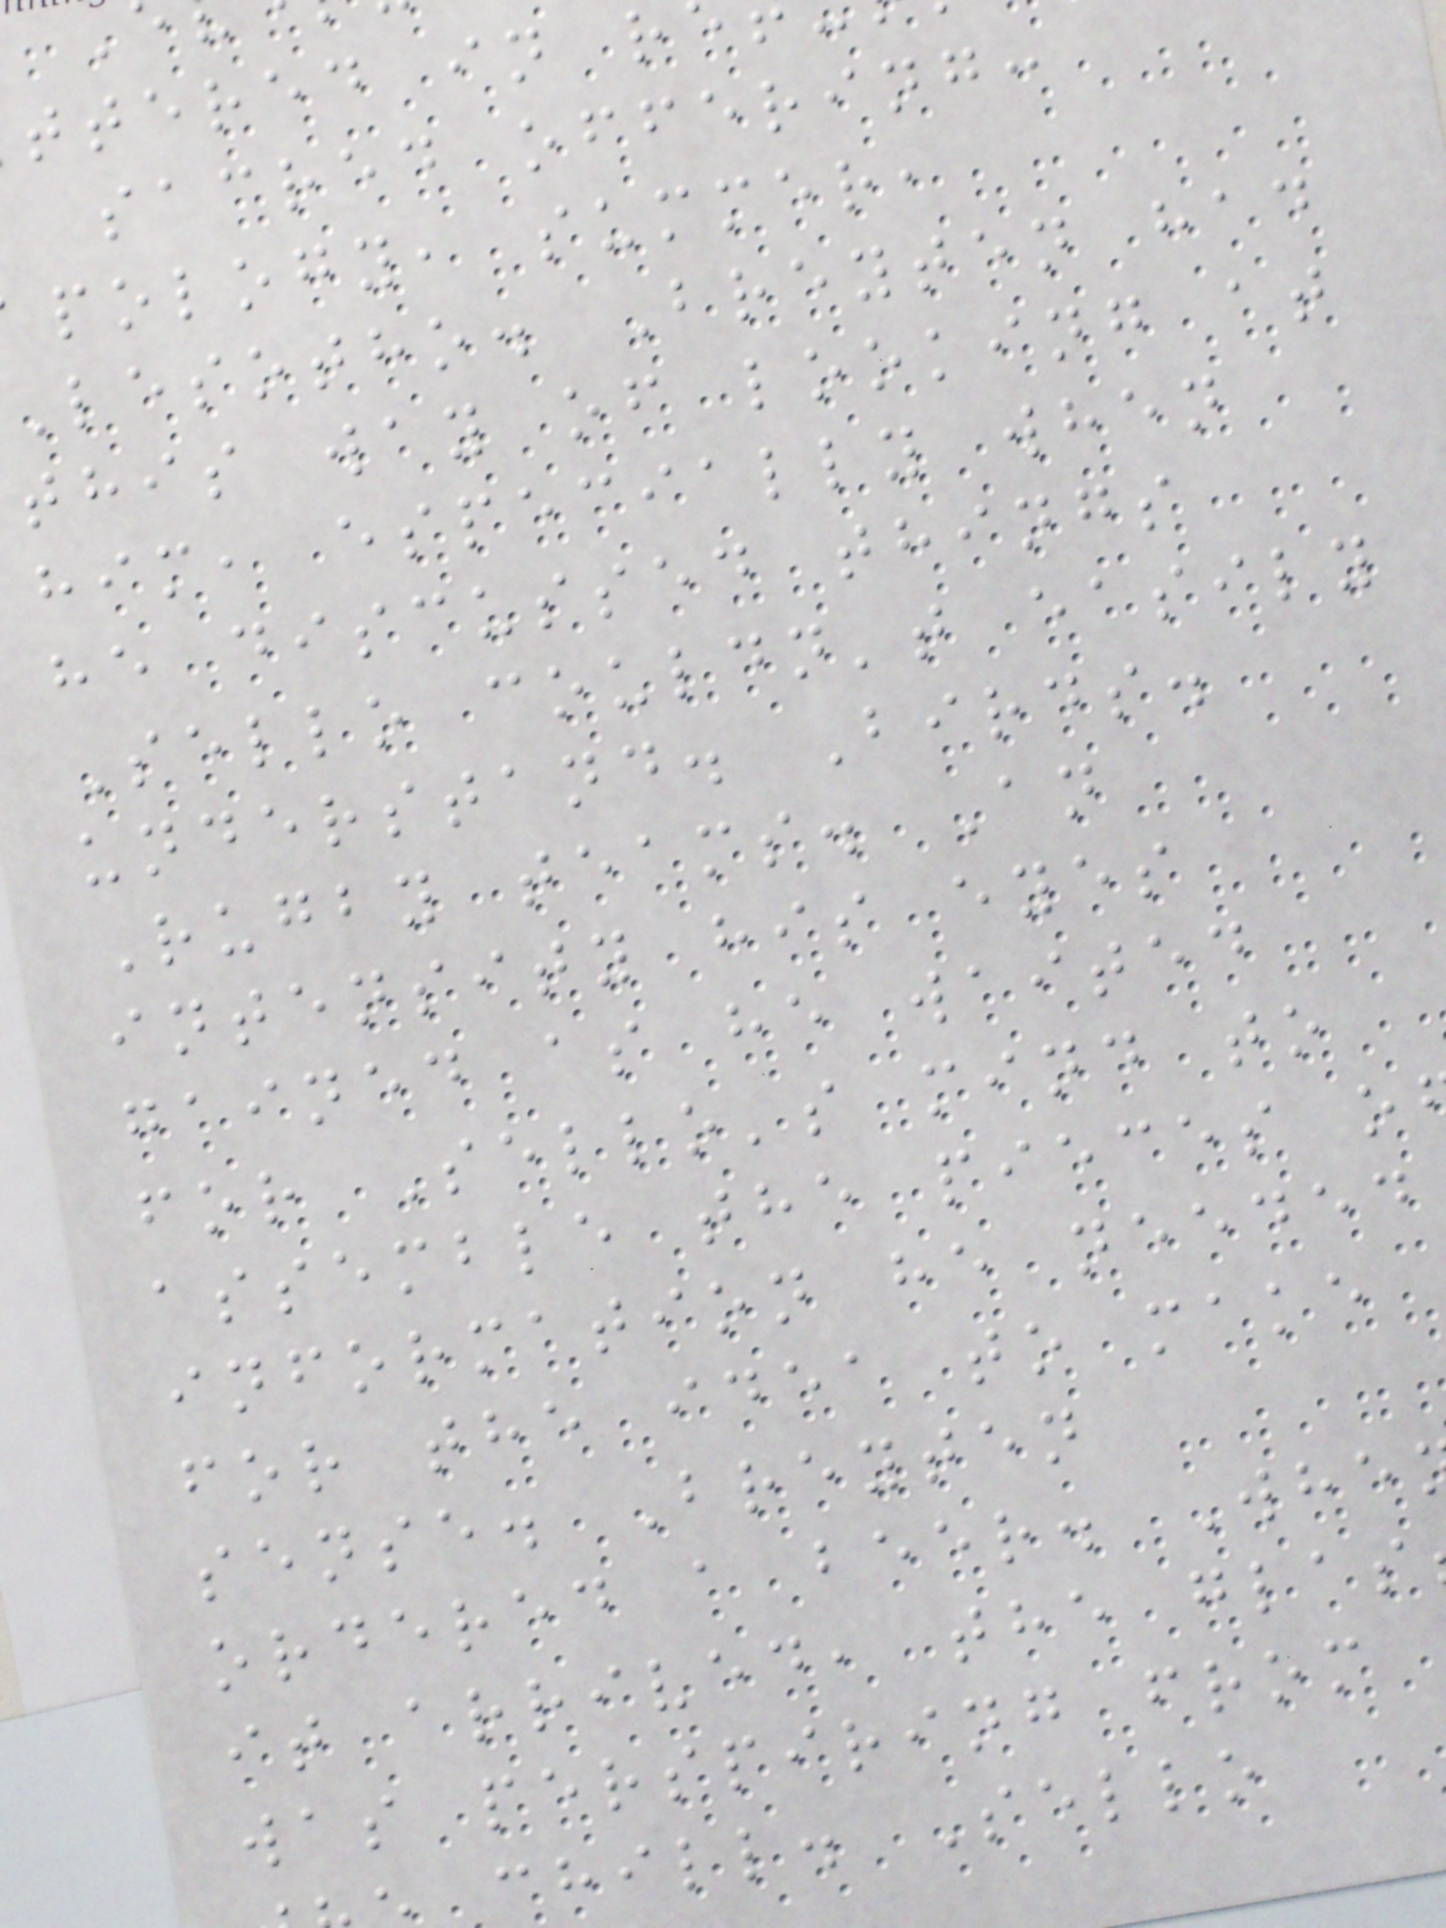ttered in r
sacred offering:
pology, summer,
Lesotho. Breyten had
this way of looking at
him, especially when
he discussed things
Sello couldn't easily
understand. Birds.
Rugby teams. An
intensity his eyes
gained as he waited
for Sello's mind to
assemble the pieces o
information he needed
for the idea to make
sense. Breyten
ordered a beer. Whe
it arrived, the glas
was perspiring from
chill. Sello
